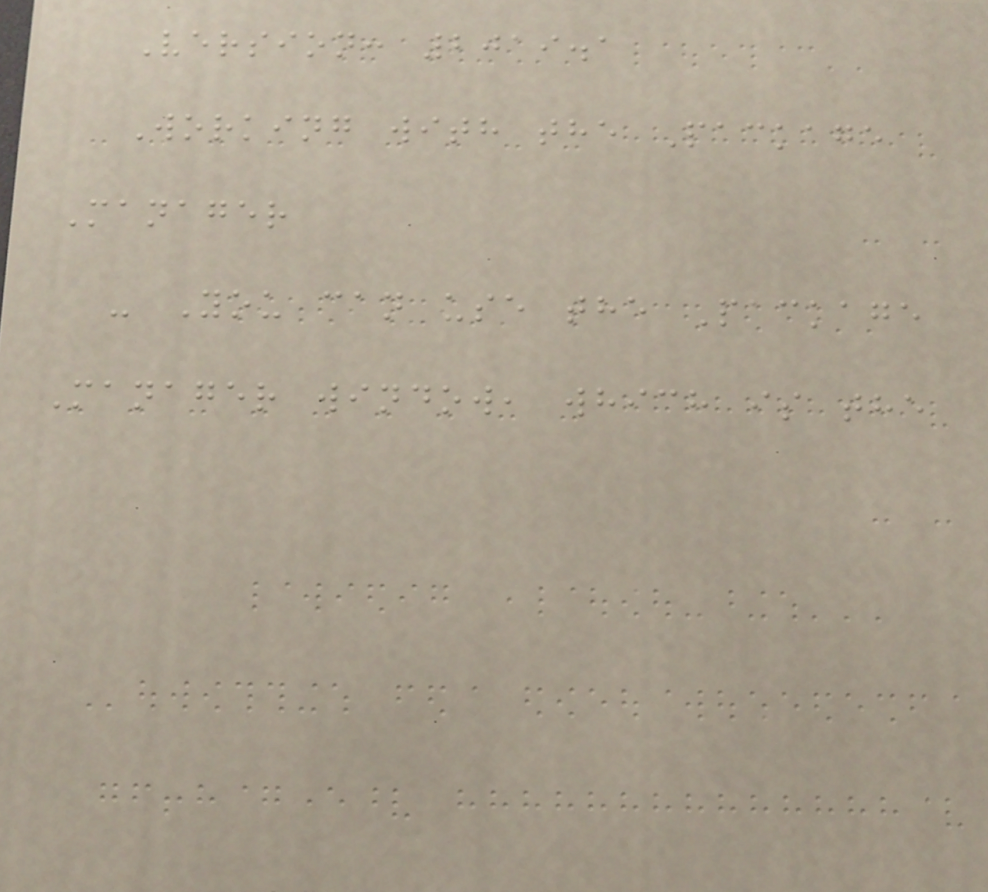Version: 2019.1
Working with the Package
Manager
- You can use the Package
Manager window, which is the
